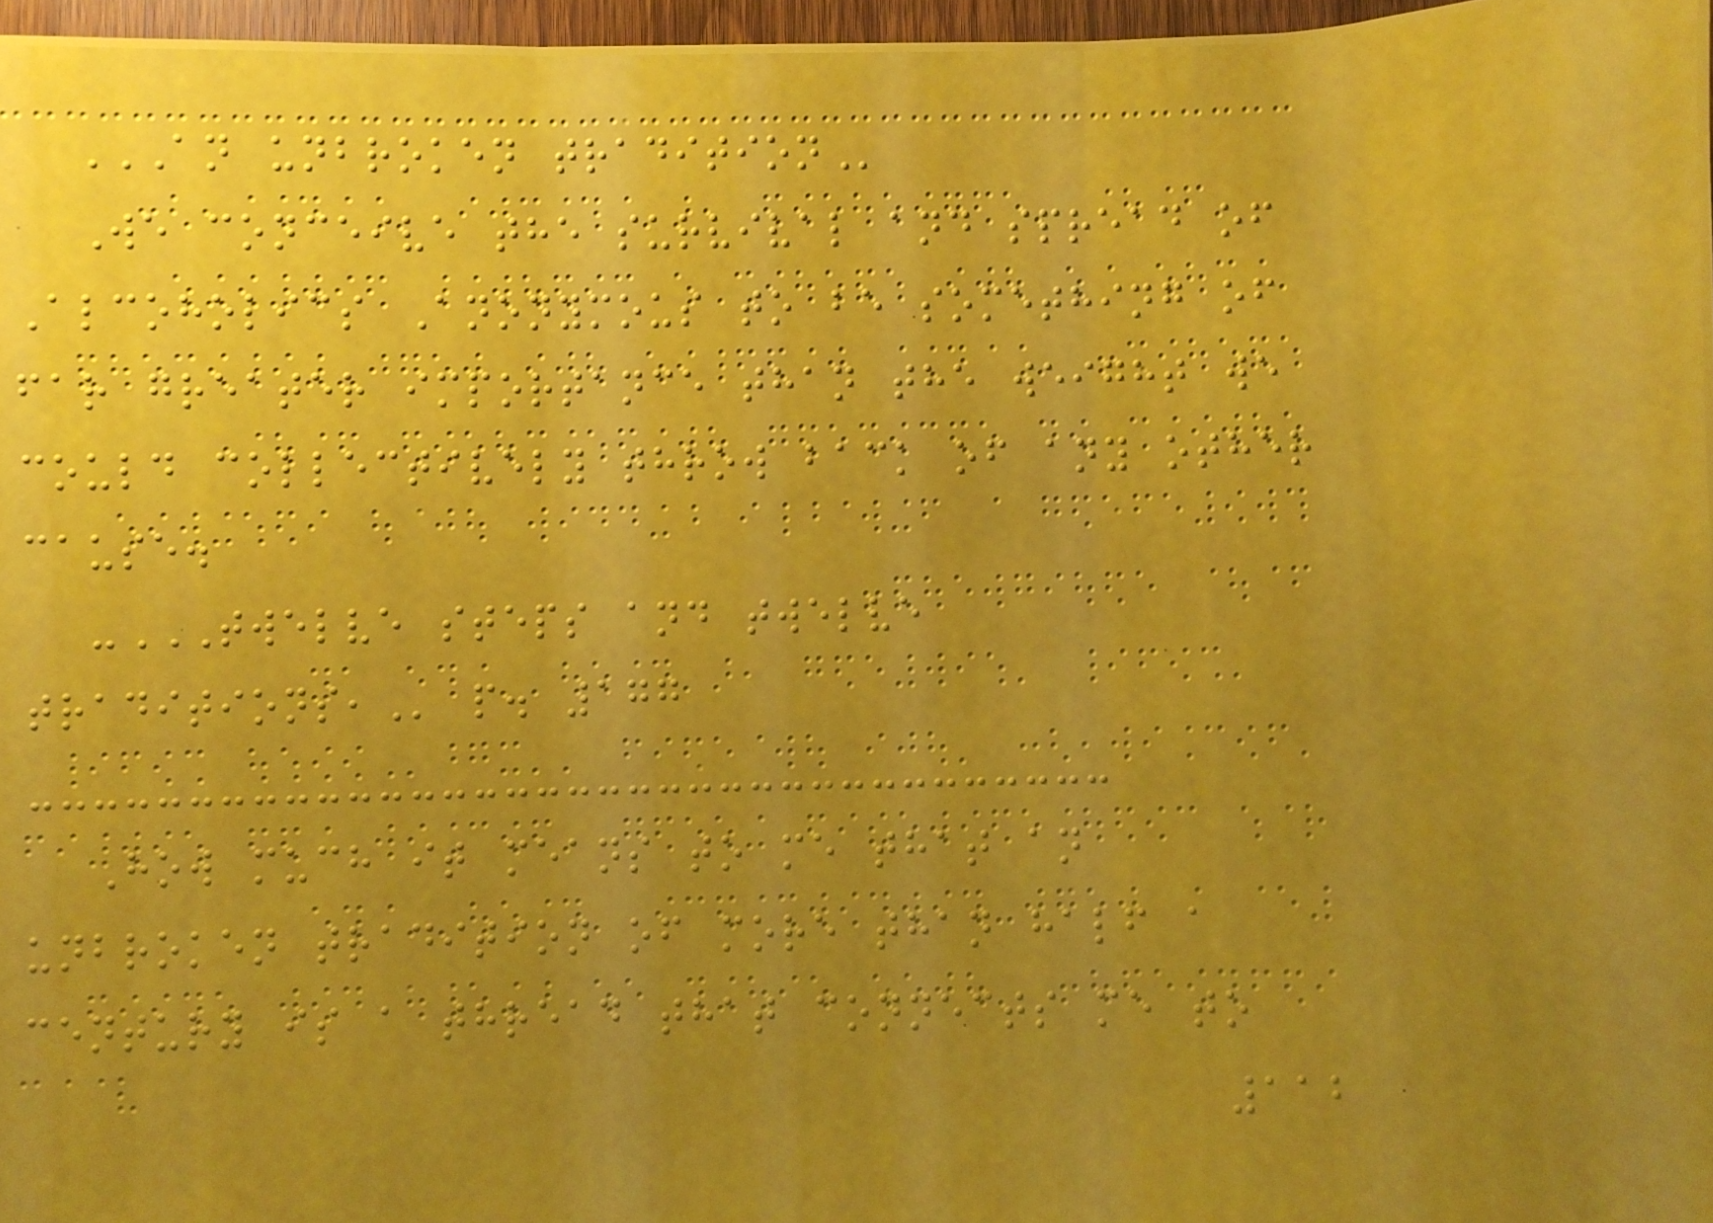AN UNBROKEN TRADITION
We conceive the survival and spread of
Alcoholics Anonymous to be something of
far greater importance than the weight we
could collectively throw back of any other
cause.
-TWELVE STEPS AND TWELVE
TRADITIONS, p. 177
How much it means to me that an
unbroken tradition of more than half a
century is a thread that connects me to
112
